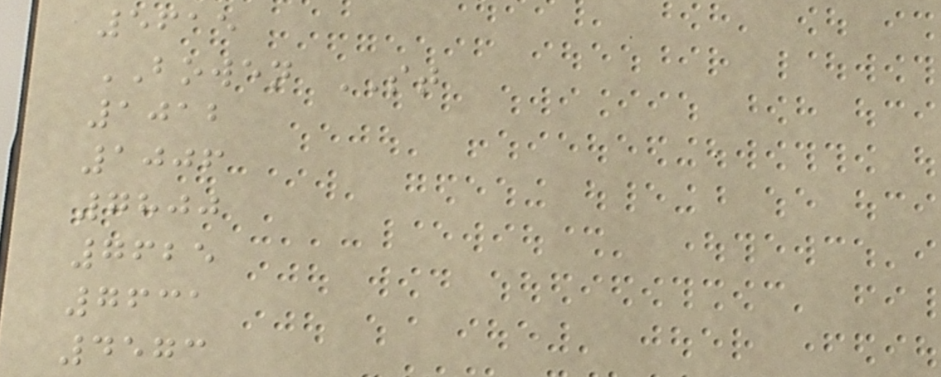5615
BOWEN ST
1012
1006
7800
7625
7631
4573
